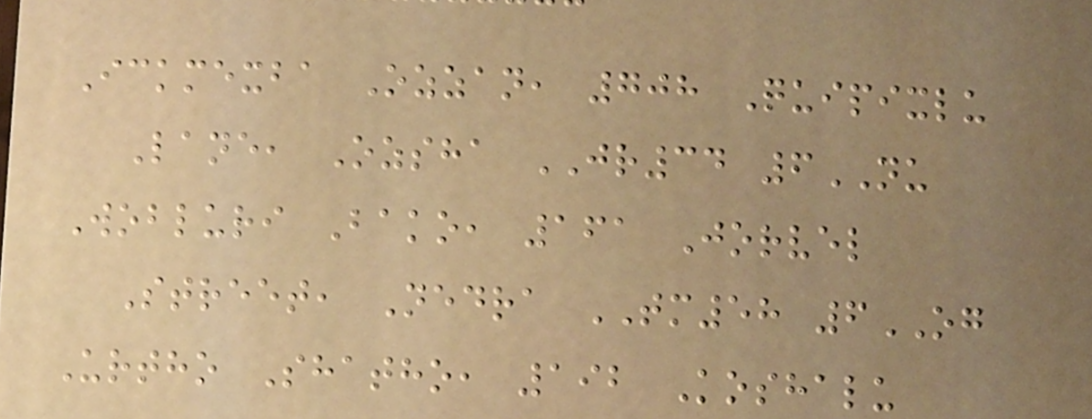Ickmexba Ozzan, 708 Quipixlu
Lane, Ozsha JR34 6NU
Wobluri Bako, 161 Jorvel
Street, Nedra TM58 6OG
Urtho Shatho, 192 Koshalu
